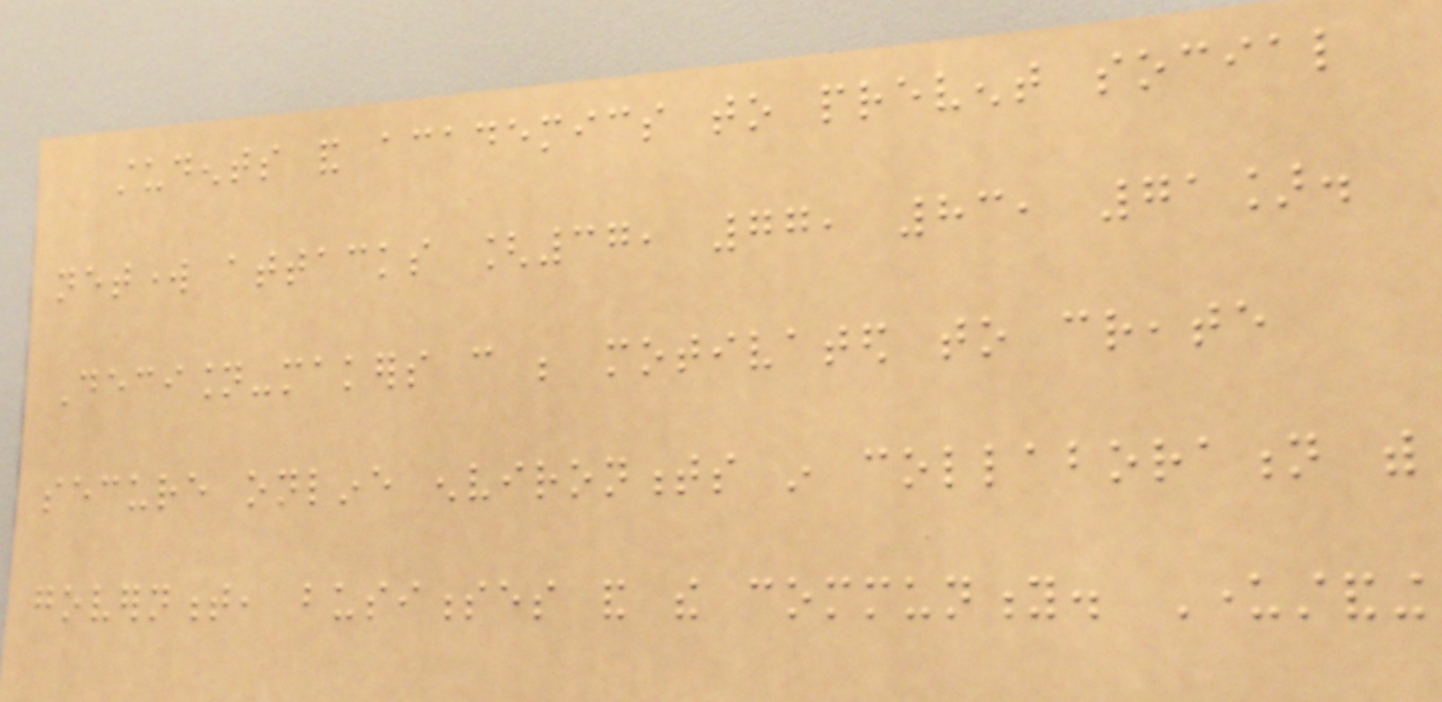students and academics to prevent social
network attacks [37, 77, 83, 71].
Decision-makers can be motivated to create
secure online environments in collaboration with
government, businesses and the community. Understanding
